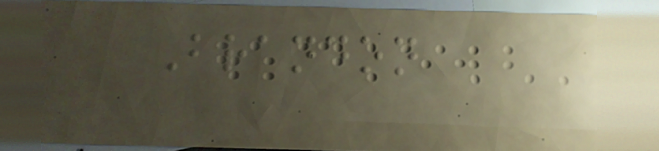Brandon
